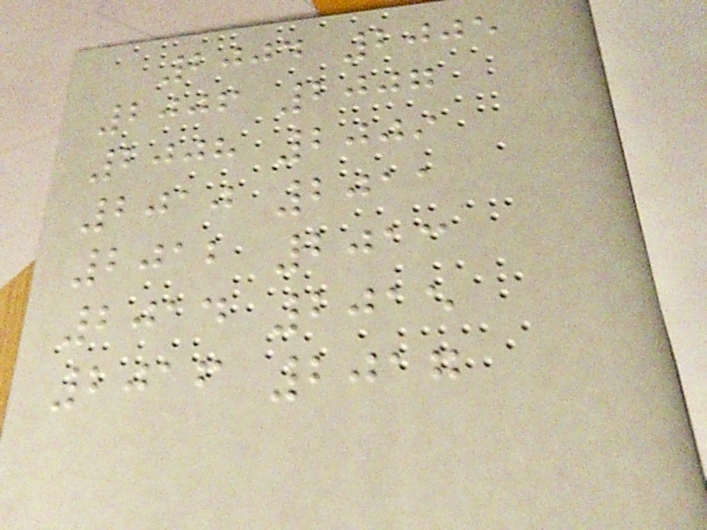2004 2005
2006 2007
2008 2009
2010 2011
2012 2013
2014 2015
2016 2017
